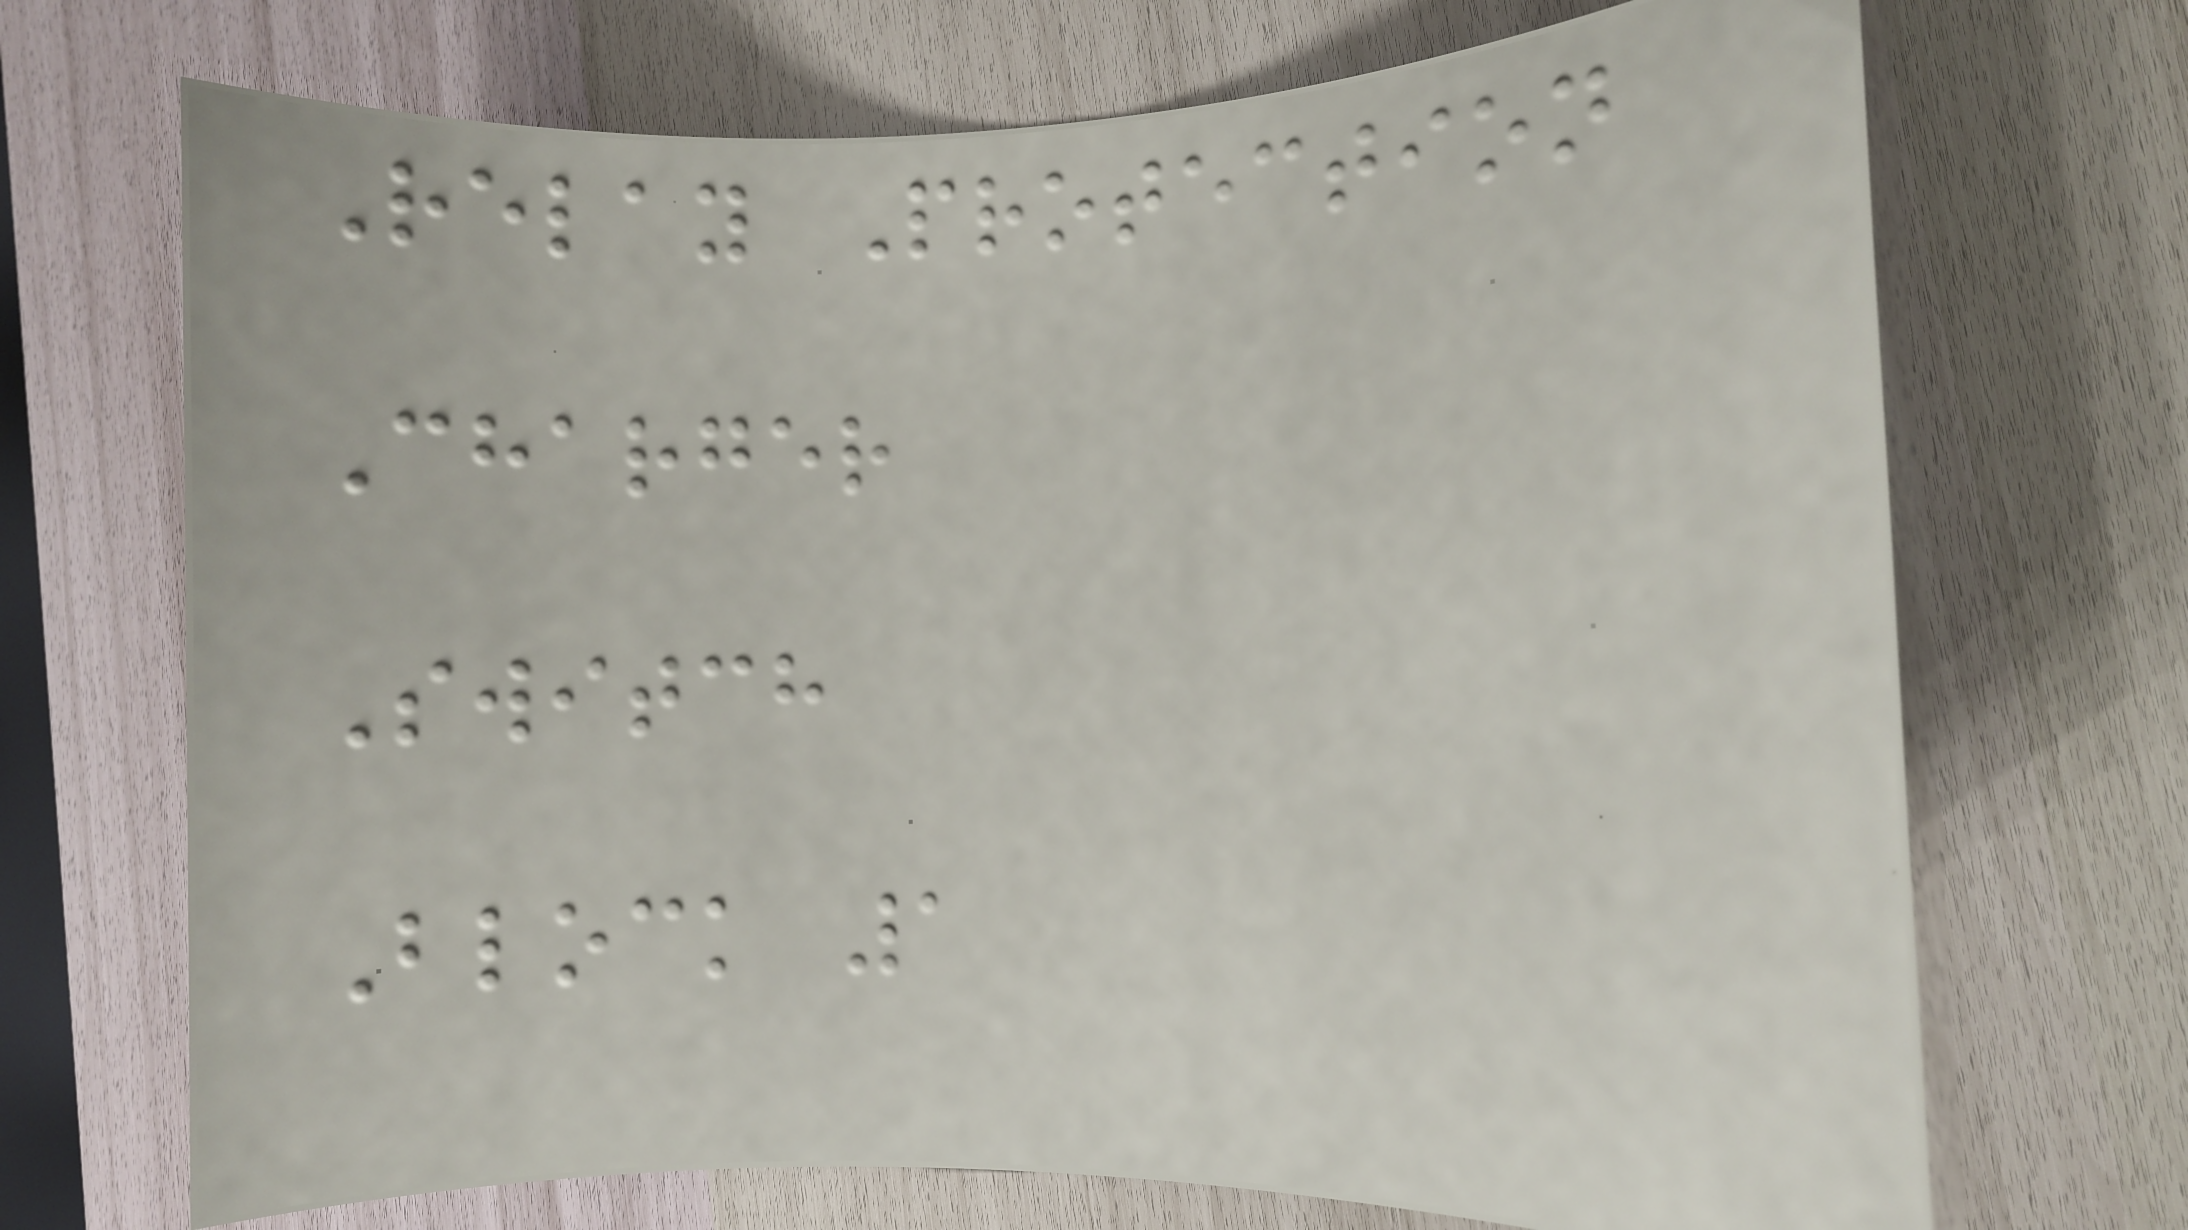Relay Protection
Charger
Switch
Block 1
